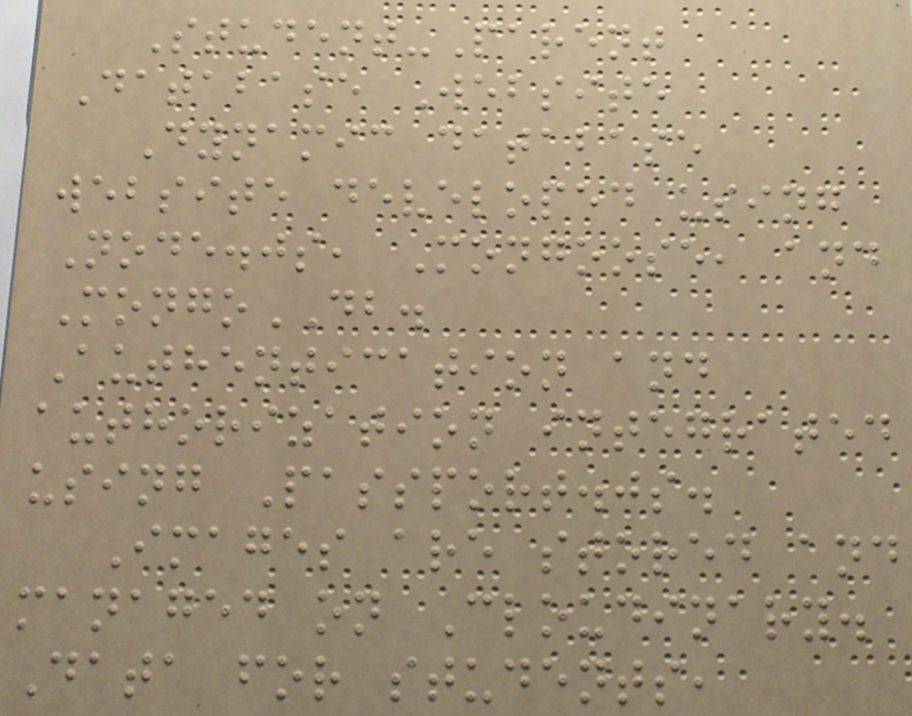Student-Parent
Database Website
Dynamic database
website developed using
Node.js, Mongoose, and
MongoDB.
Authentication and
authorization integrated
using Passport.js.
Images are stored and
managed on Cloudinary.
Data for students,
